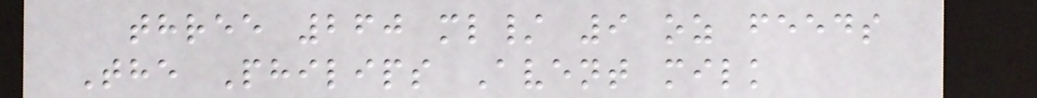three 260 ml/ 9 oz feeds
The Philips Avent milk
